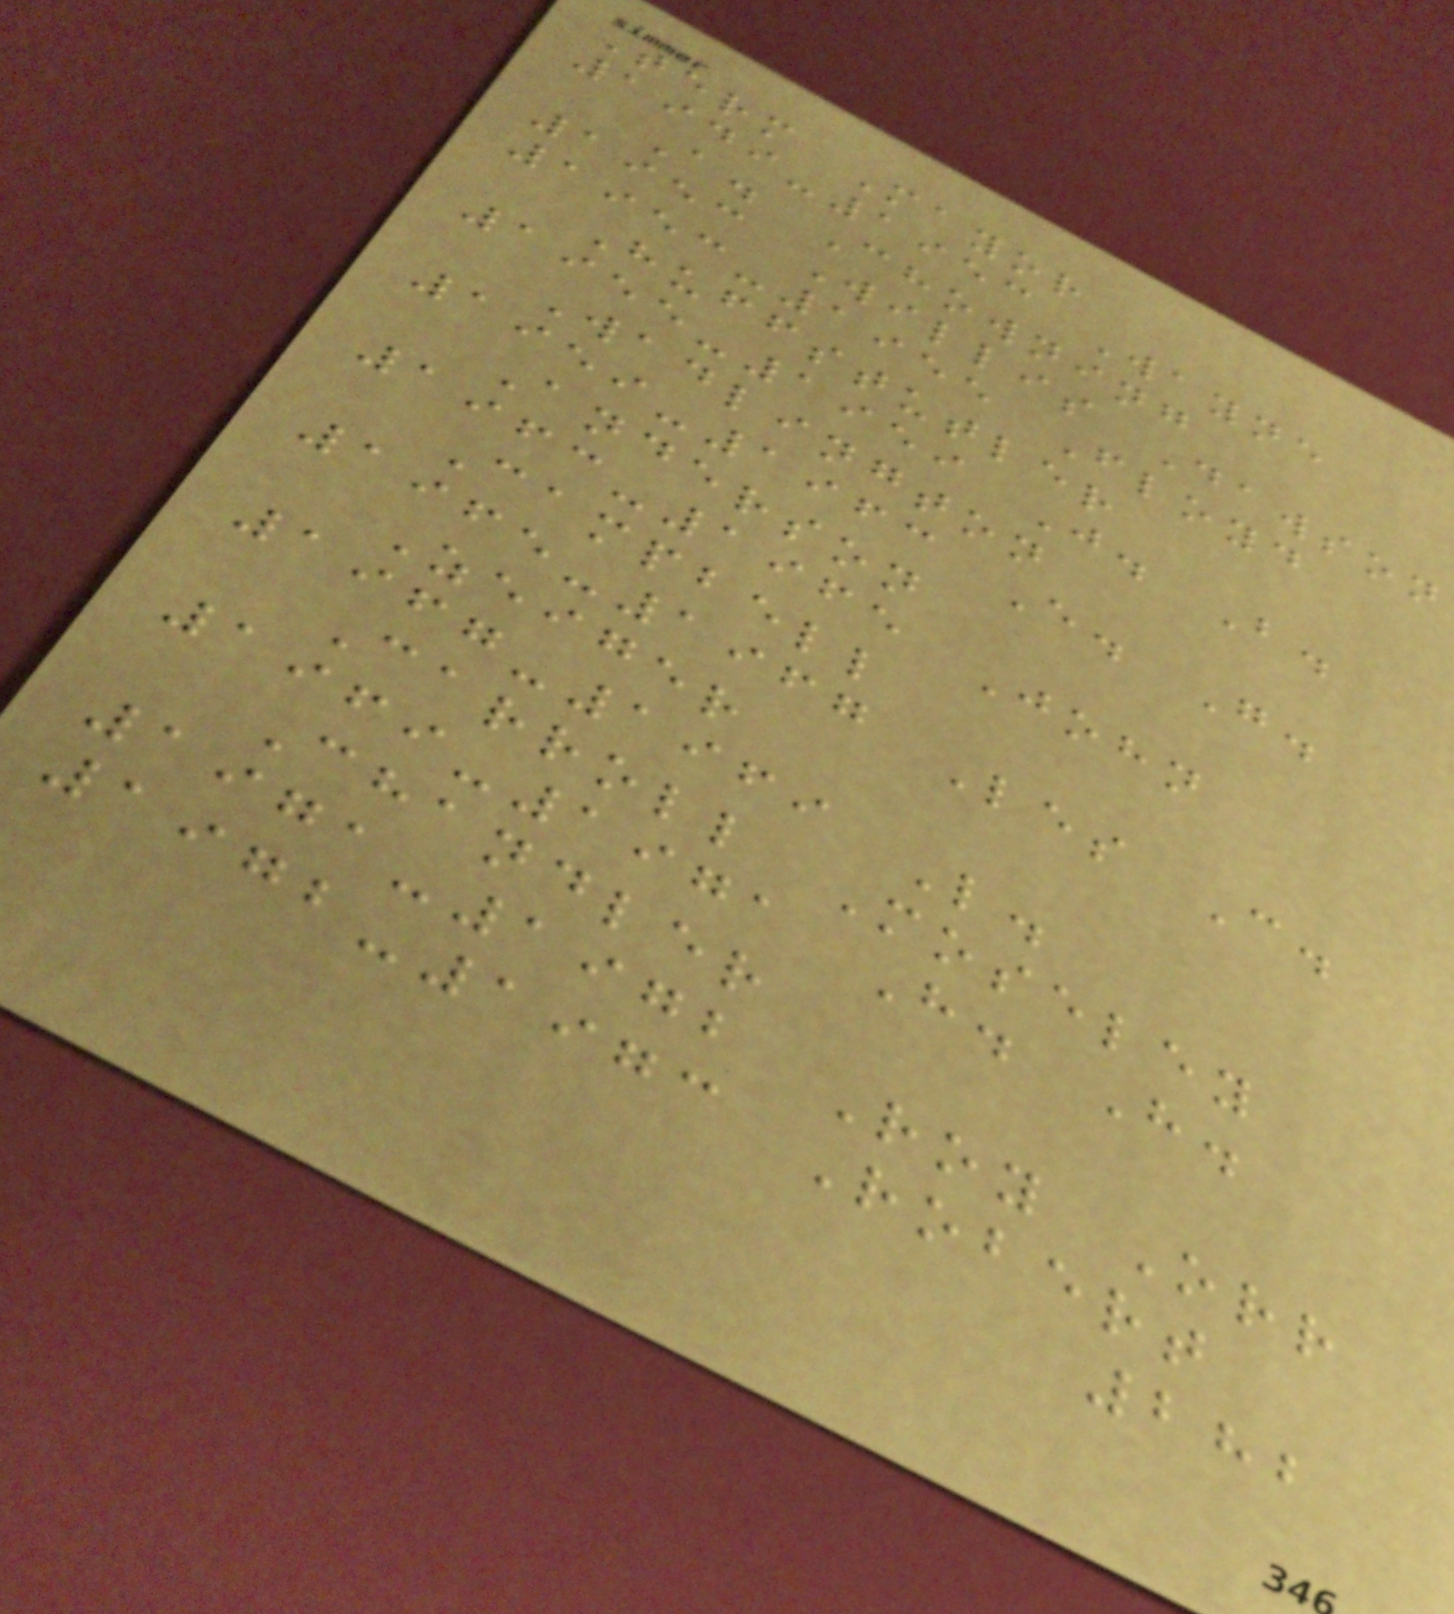Term Mayor
1949-1953 Wayne
A. Chowning
1953 Willis Dawson
1953-1955 Floyd
Huffstutler
1955-1959 J. B.
Wadlington
1959-1963 E. G.
Anderson
1963-1965 John
Campbell
1965-1967 Les C.
Zeiger
1967-1969 L.
Carroll Moseley
1969-1971 H. H.
Chandler
1971-1972 Roy Orr
1972-1973 Robert
282
